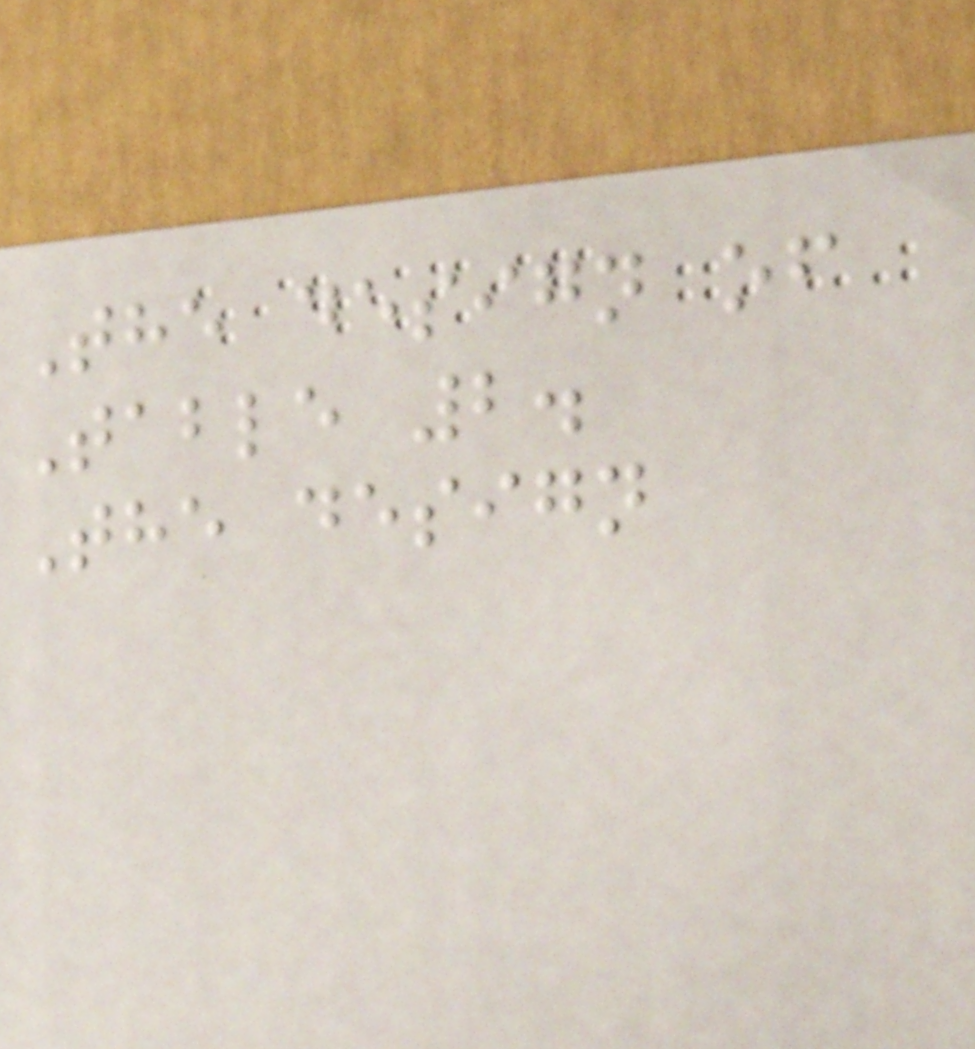The design of
Table 2.
The design
